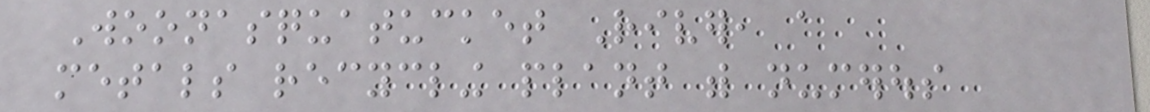Woonasquatucket River, a
metals recycling plant with numerous
